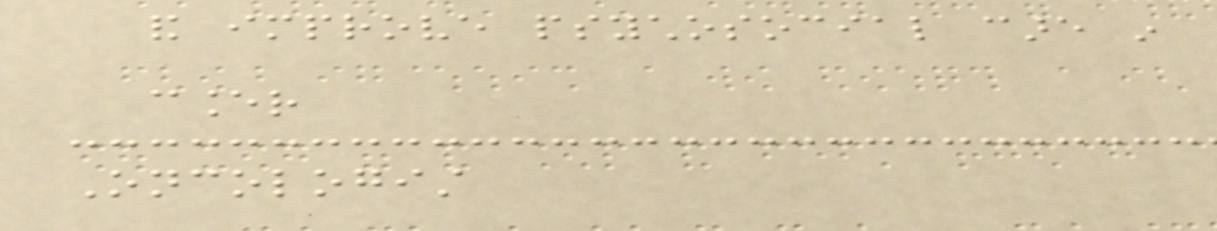and improve psychosocial care in
cancer
Oncologist
